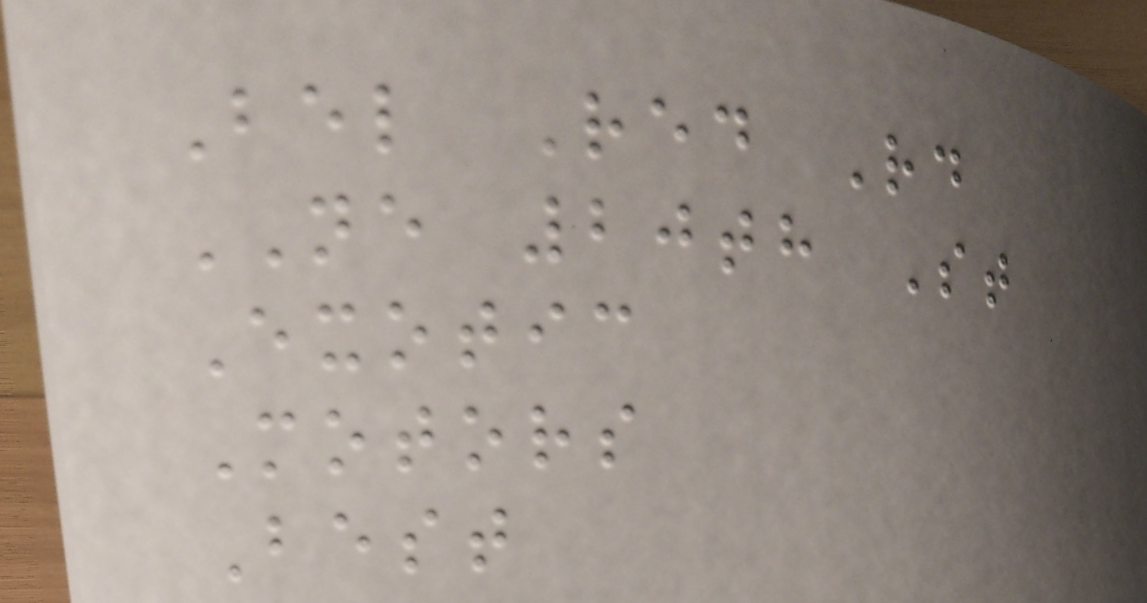Bel Red Rd
NE 20th St
Exotic
Motors
Best
